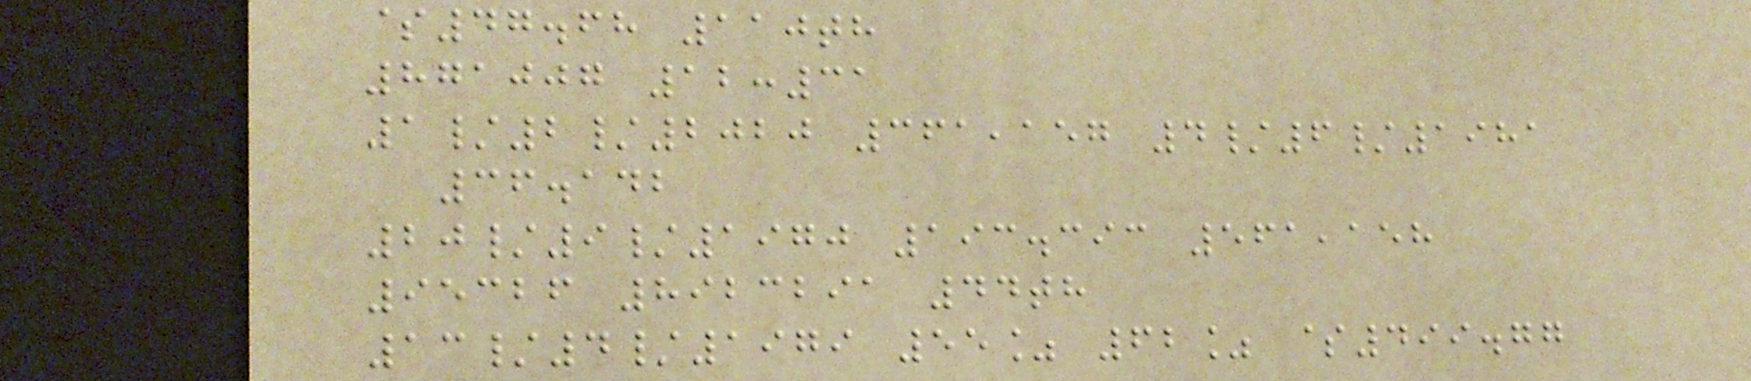$47.68 110th
871007 12:31
1/2/2020 361,157 4/6/1981
36.142
20/9/1970 193.393 561,158
95326 8923291 44th
13/4/1979 55% 62% $499.77
